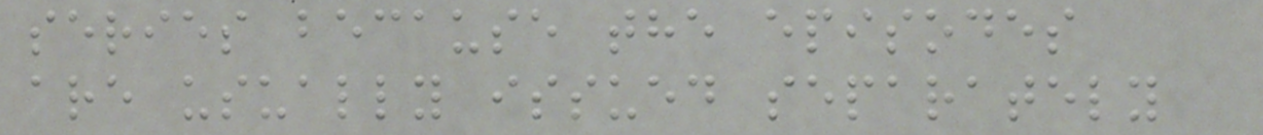series because the episodes
are usually issued separately
